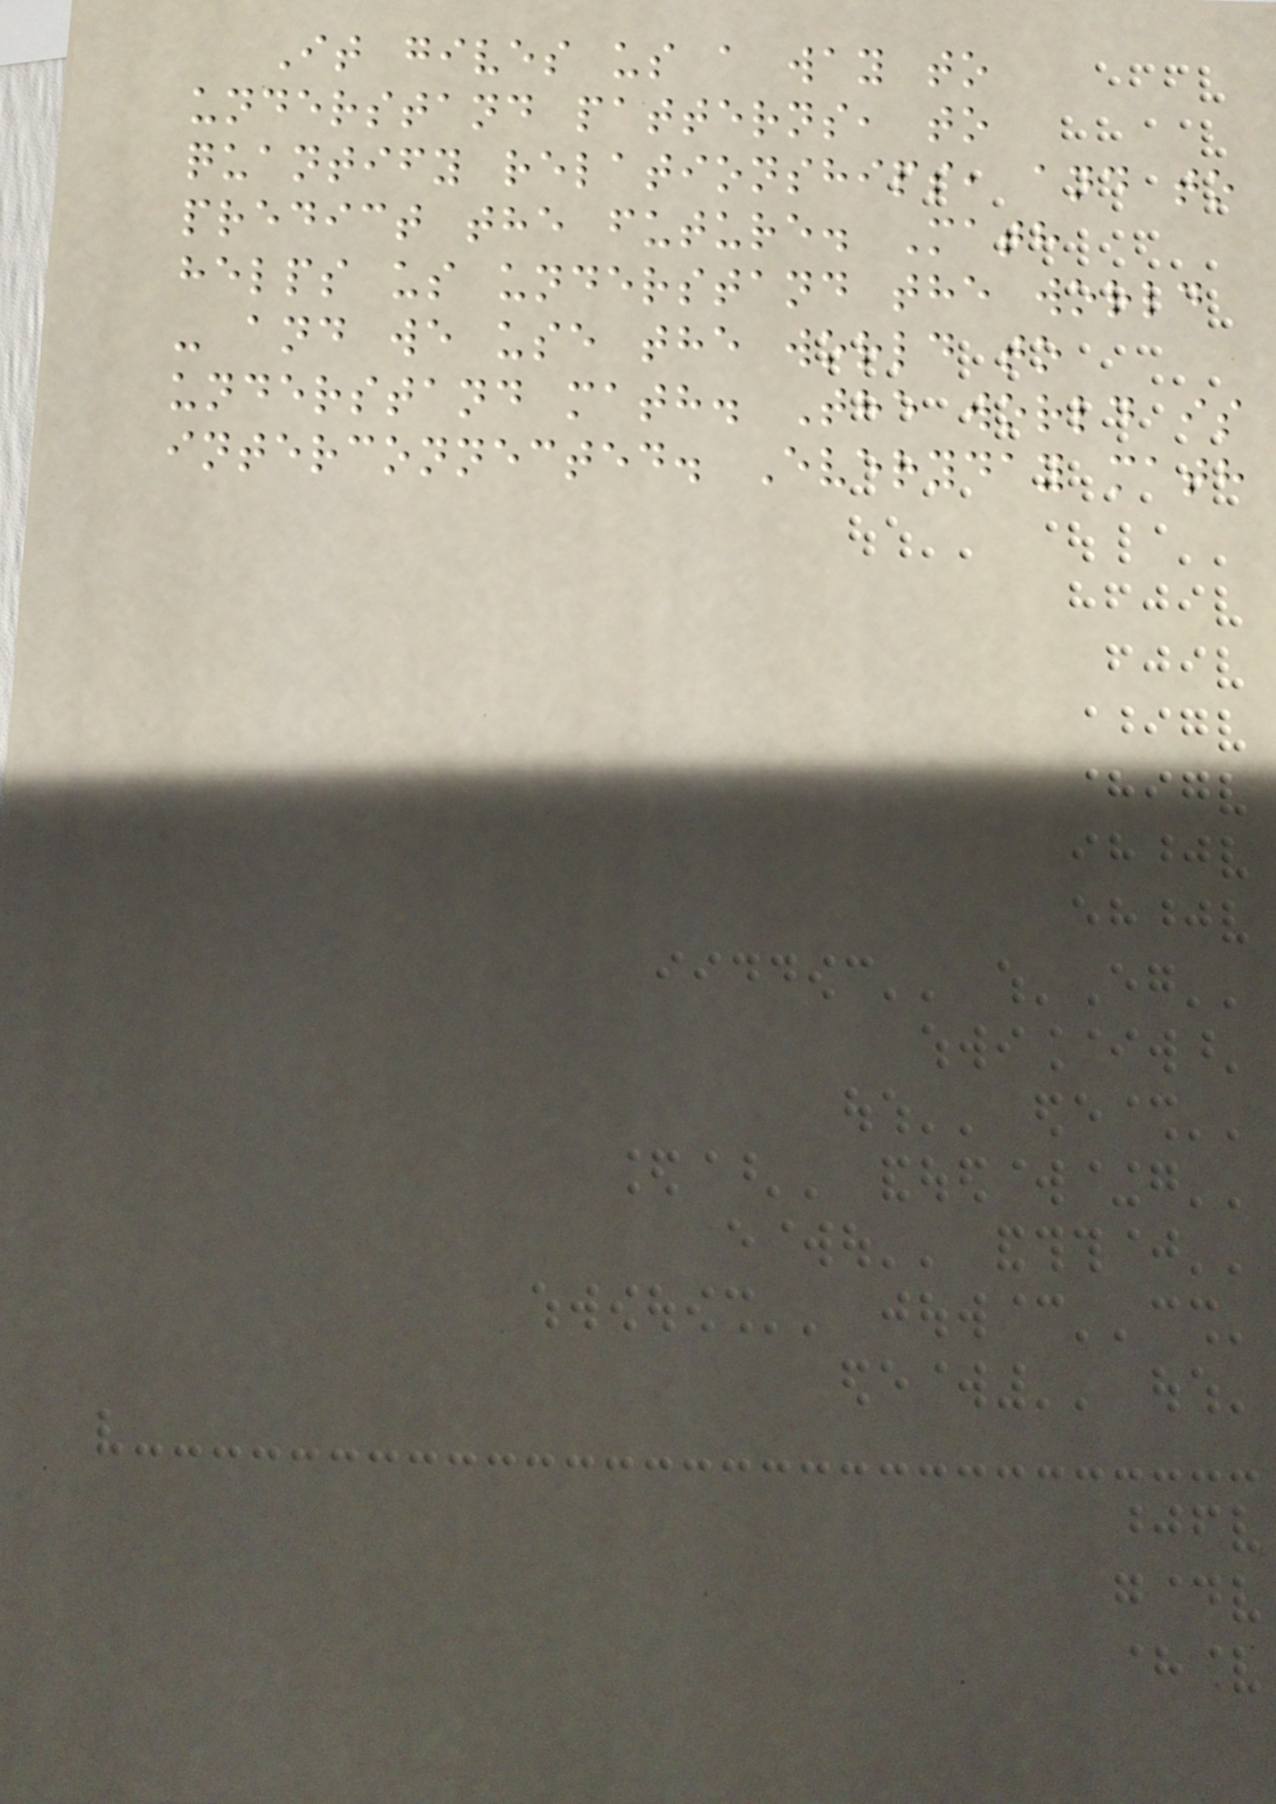It gives us a way to
understand patterns, to
quantify relationships, and to
predict the future. Math
helps us understand the world
- and we use the world to
understand math. The world is
interconnected. Everyday math
